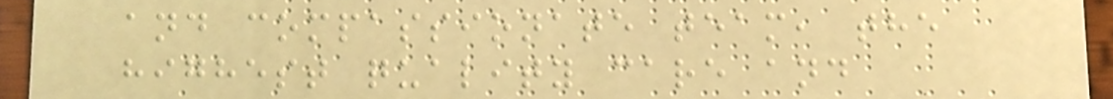and compassionate team, the
highest quality care and
